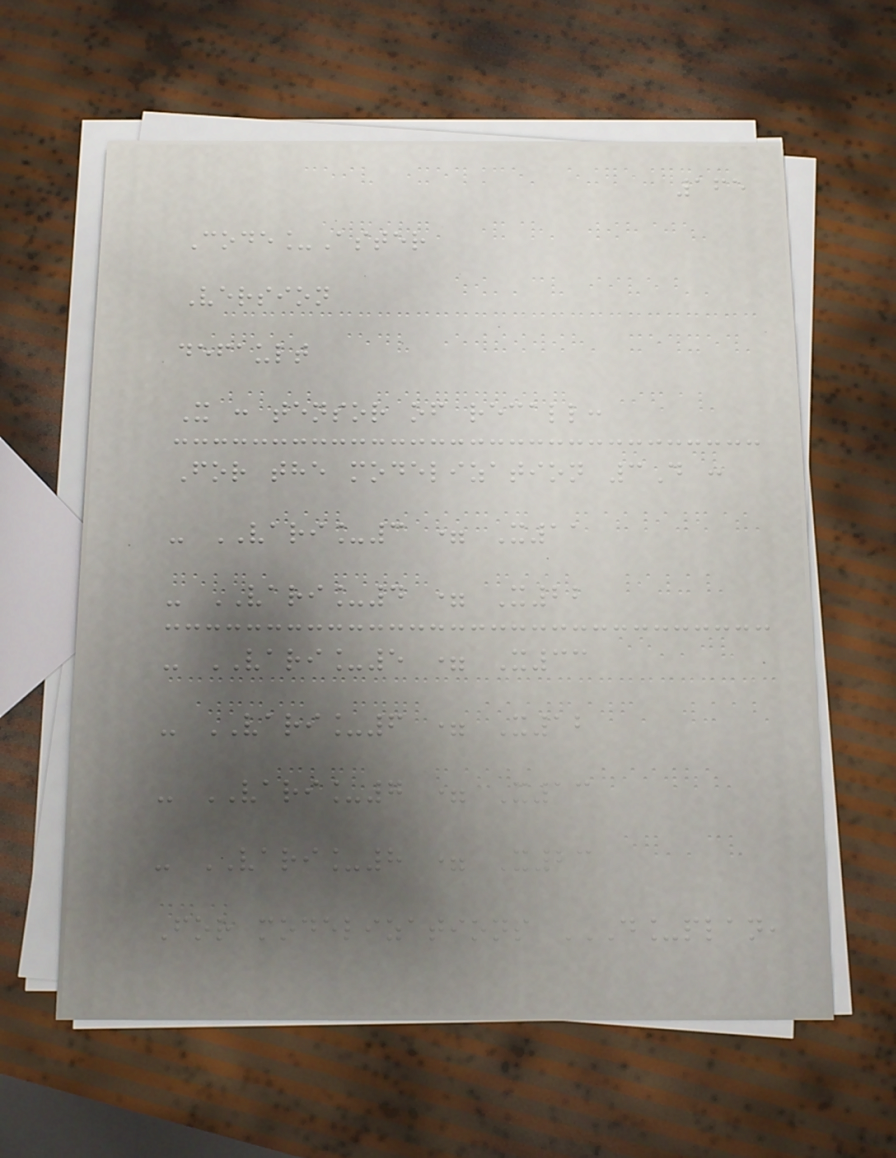165
Code_Aster
Version
default
X : tensor of recall:
For the modelization 3D :
- VARI_3 = X11
- VARI_4 = X22
- VARI_5 = X33
- VARI_6 = X12
- VARI_7 = X13
- VARI_8 = X23
For modelizations D_PLAN,
